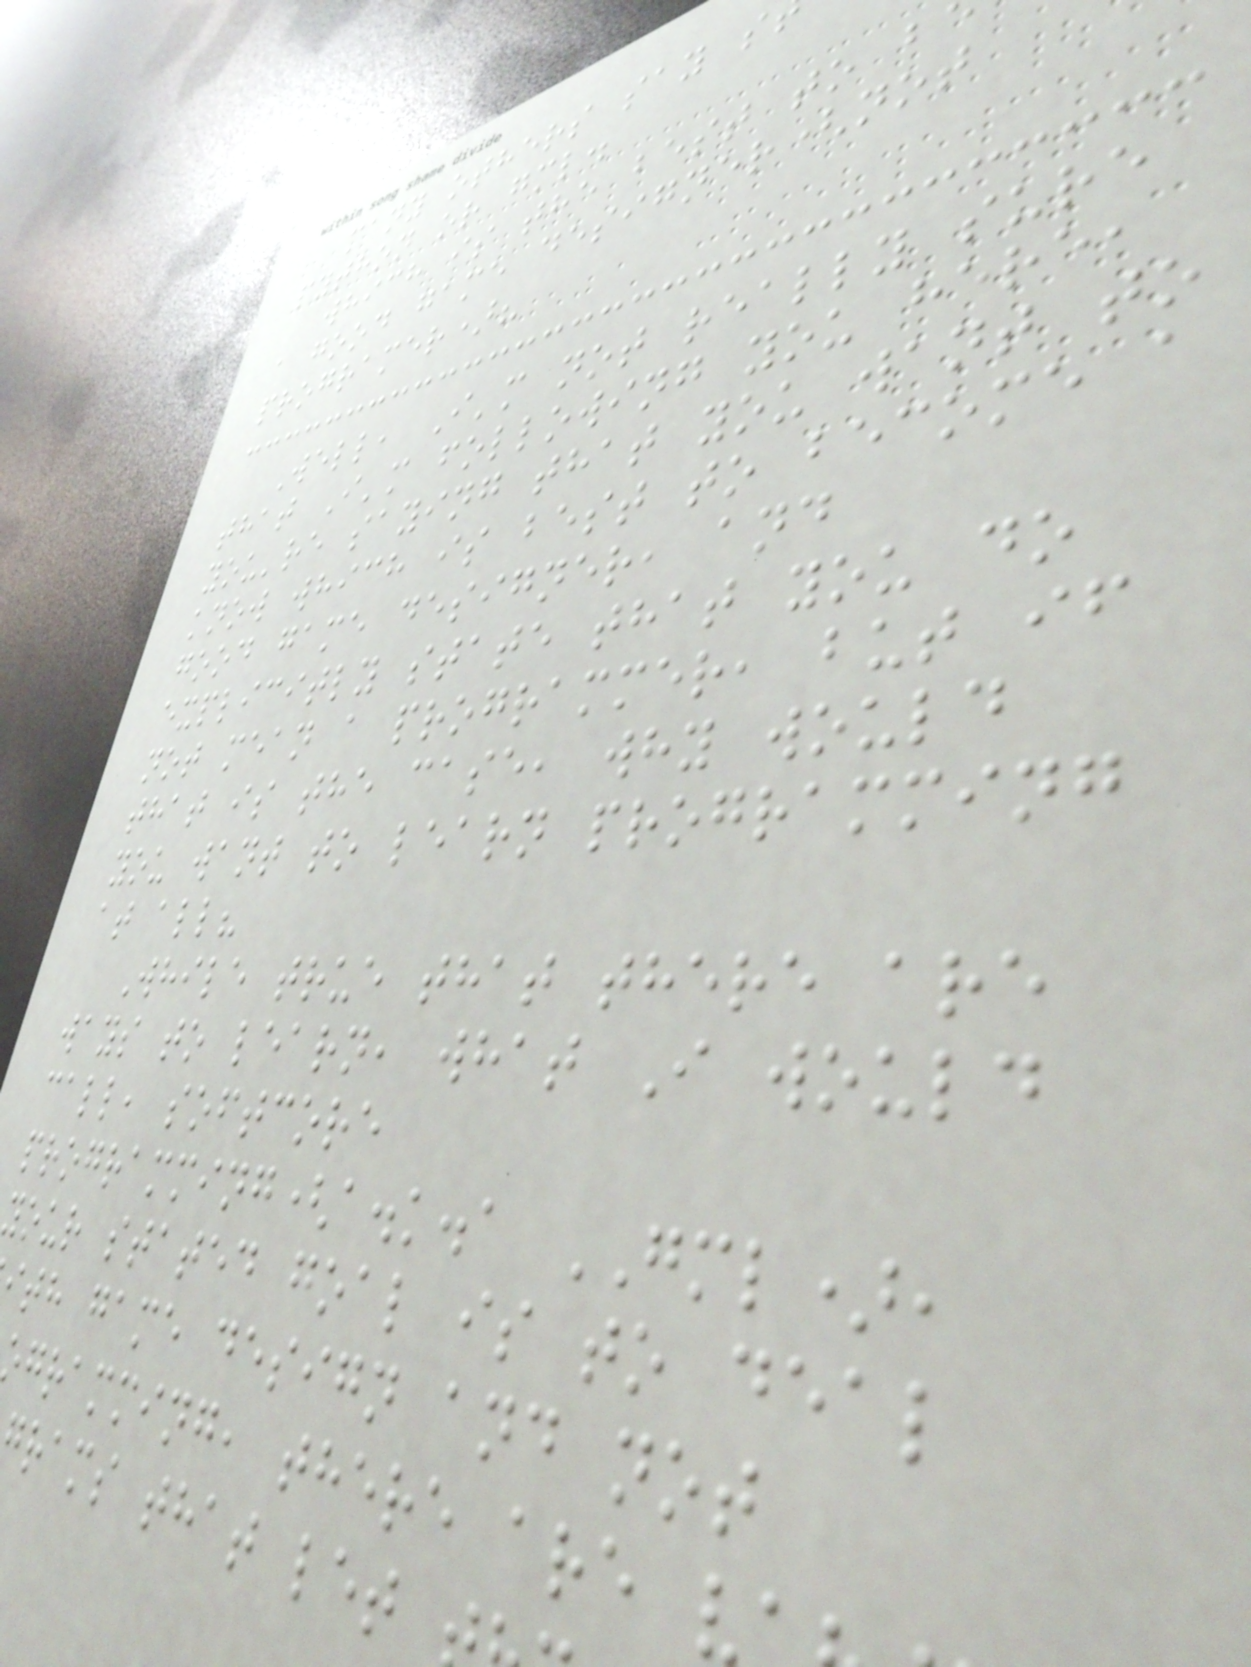many others say s
python or gml.
which is the best to b
a good game designer(not
programer)?
Well, I'm not really sure
that I'm following you here,
you're saying that you want to
know which is best to become a
good game designer, and
explicitly state that you do
not mean a programmer, but if
that is the case, why would
you want to learn programming
at all?
While true that there are
ways to learn, what I would
call, softcore
programming(a.k.a GML),
your stated goal is to deal
th game design and not
gramming, there are v
rams that let
